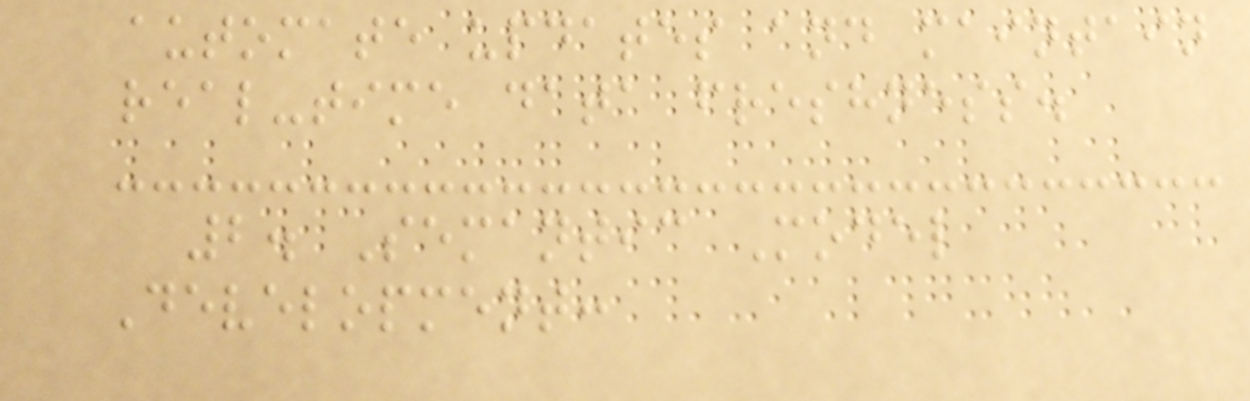automate updates and maintain
real-time data freshness.
2. Semantic Model
Development:
